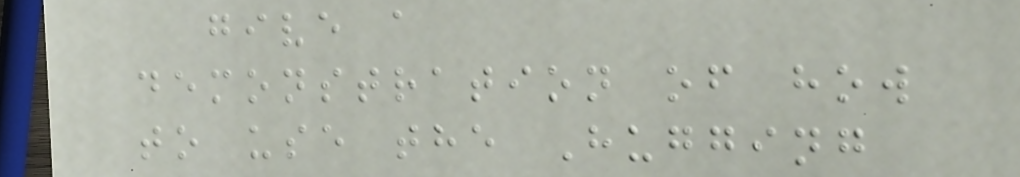give a
demonstration of how
to use the Hugging
